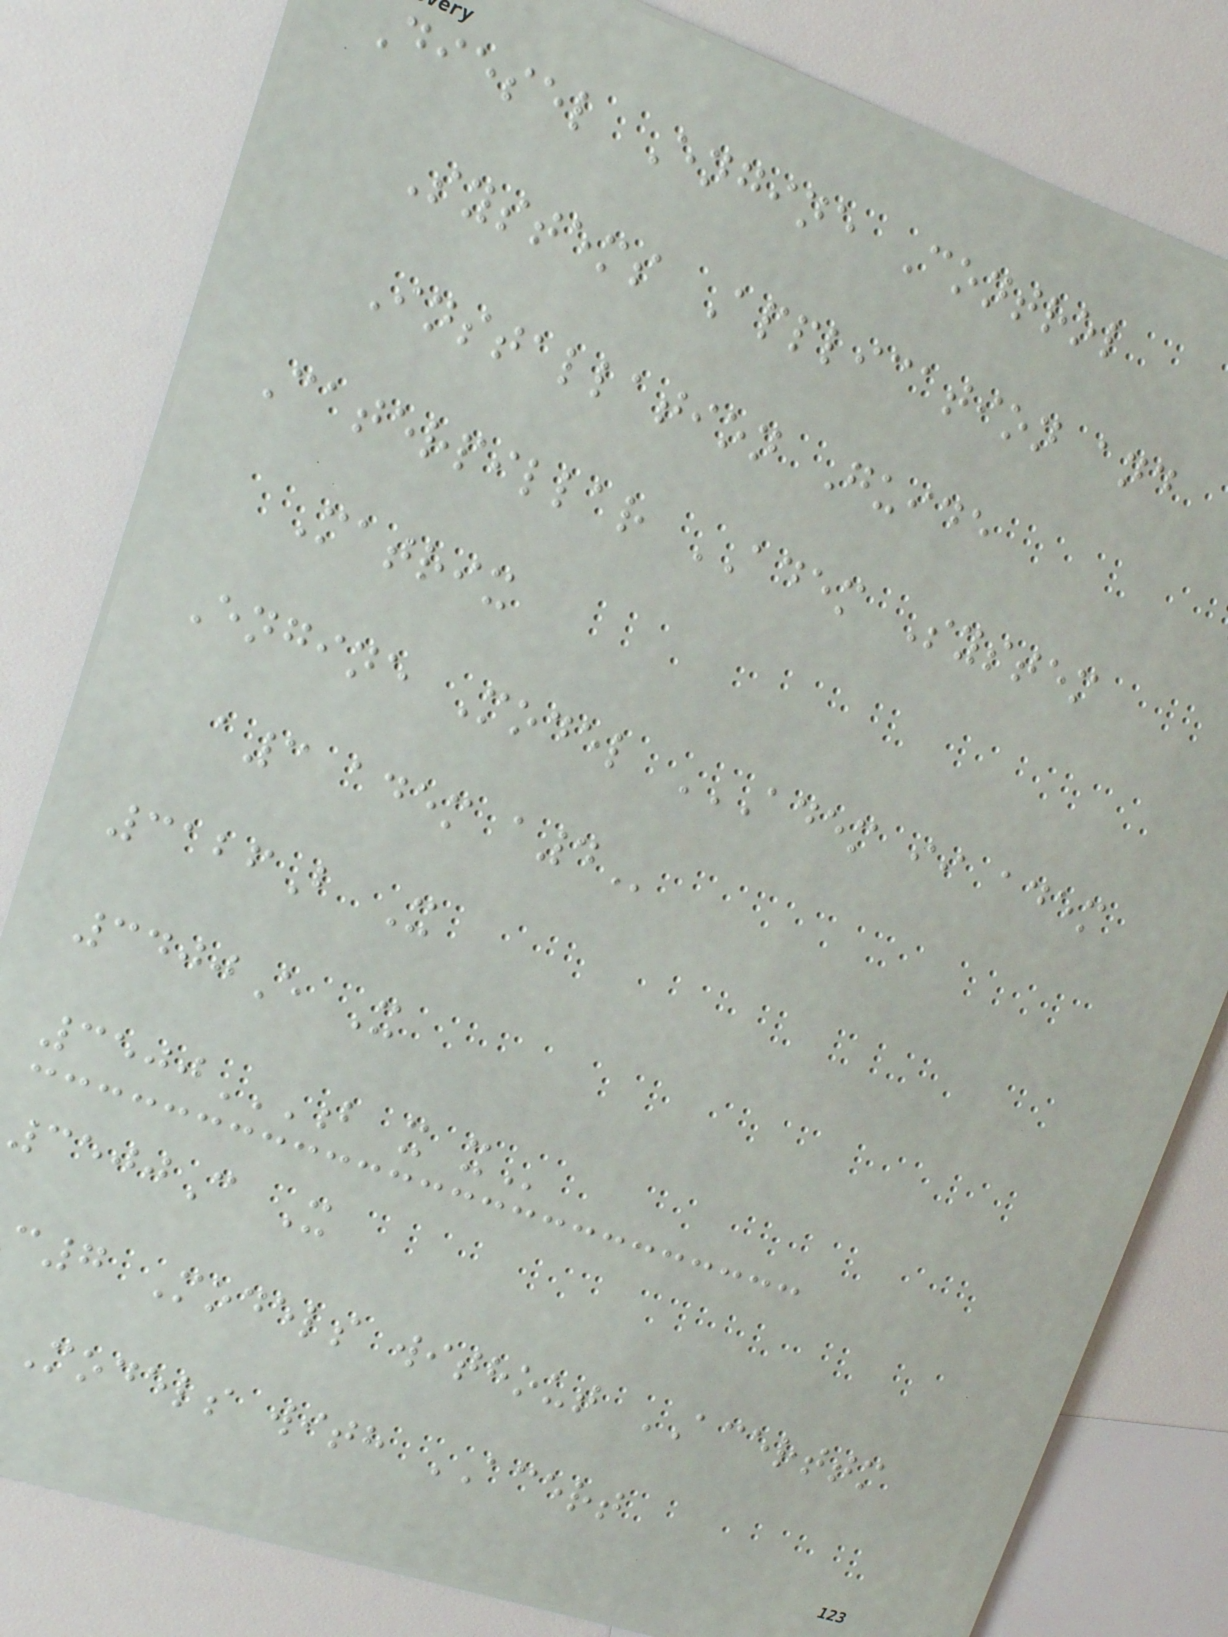diesel Engine Control
Systems Application and
Installation Guide
Caterpillar ADEM System
Matrix
Engine Model ADEM II ADEM
a3 adem
3126B X
3400E X
3500B X X
3500C X
c7 Models without ACERTTM
Models with ACERT
